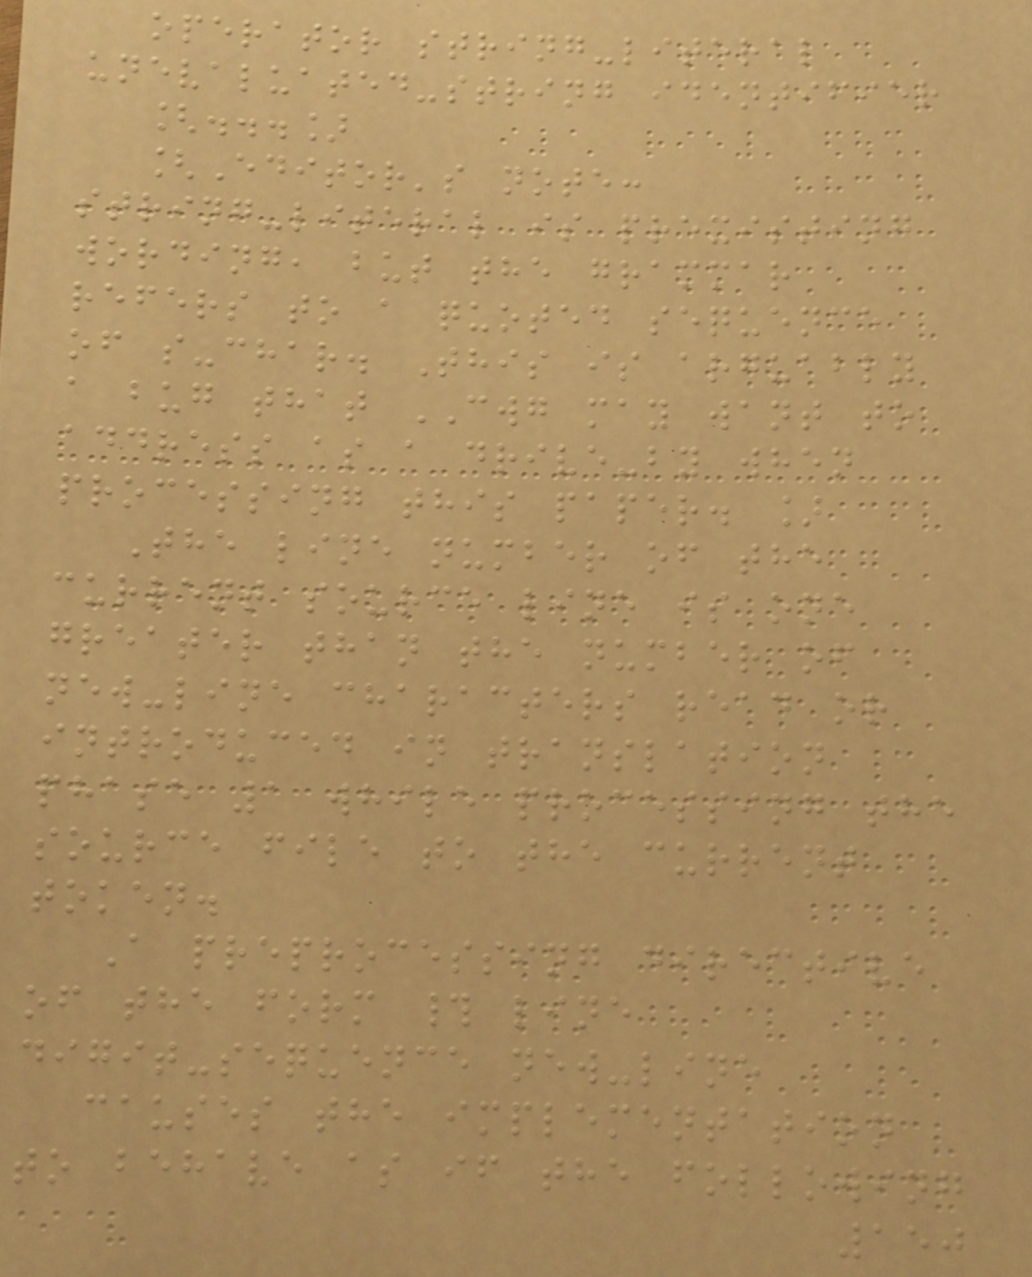operator string-literal
unevaluated-string identifier
[...]
[Editor's note:
string-literal is prexisting
wording, but the grammar
refers to a quoted sequence
of s-char. This is arguably
a bug that CWG may want to
address as a drive-by when
processing this paper. ]
The line number of the
current source line is one
greater than the number of
new-line characters read or
introduced in translation
phase 1 while processing the
source file to the current
token.
A preprocessing directive
of the form # line
digit-sequence new-line
causes the implementation
to behave as if the following
150
